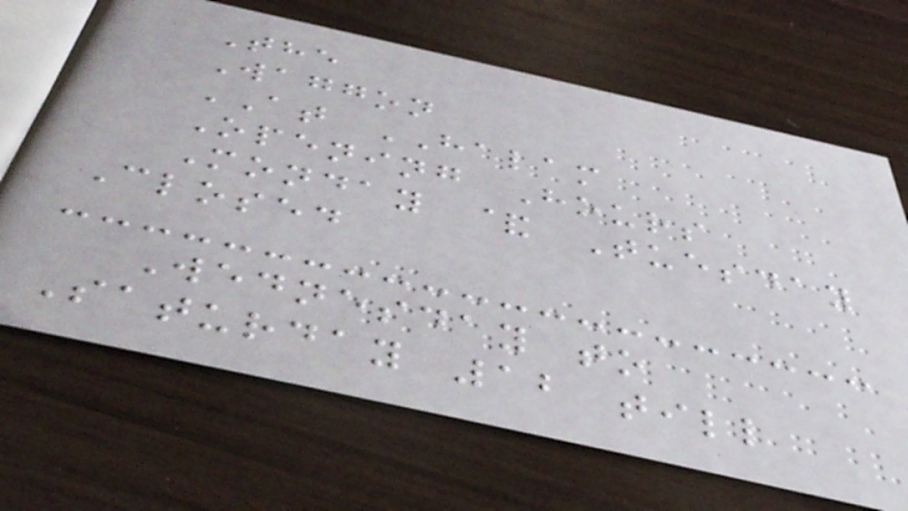The
Waggon
AT HALAM
Opening Hours
Monday & Tuesday
Closed
Wednesday to
Saturday 12 till
